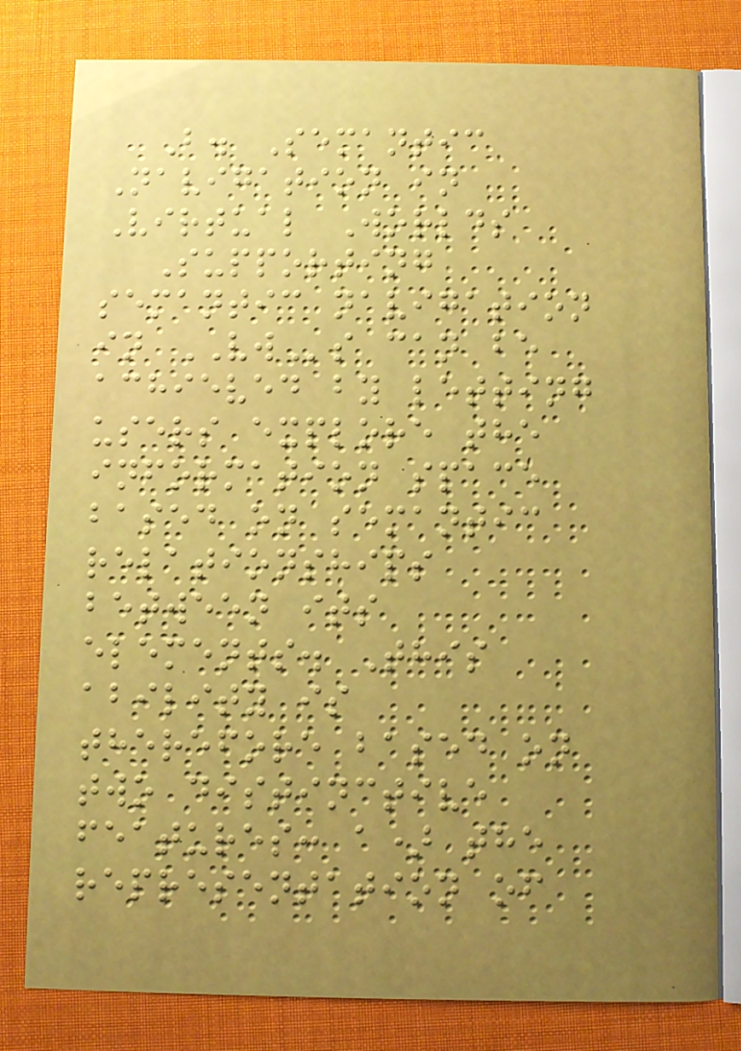B. Semantic
Navigation in
Virtual Worlds
Supporting
semantic navigation
in VWs can be
achieved by letting
users explore the
information space
based on semantic
relationships
between its
elements. This
ability is
therefore based on
two distinctive
features: a) the
representation of
